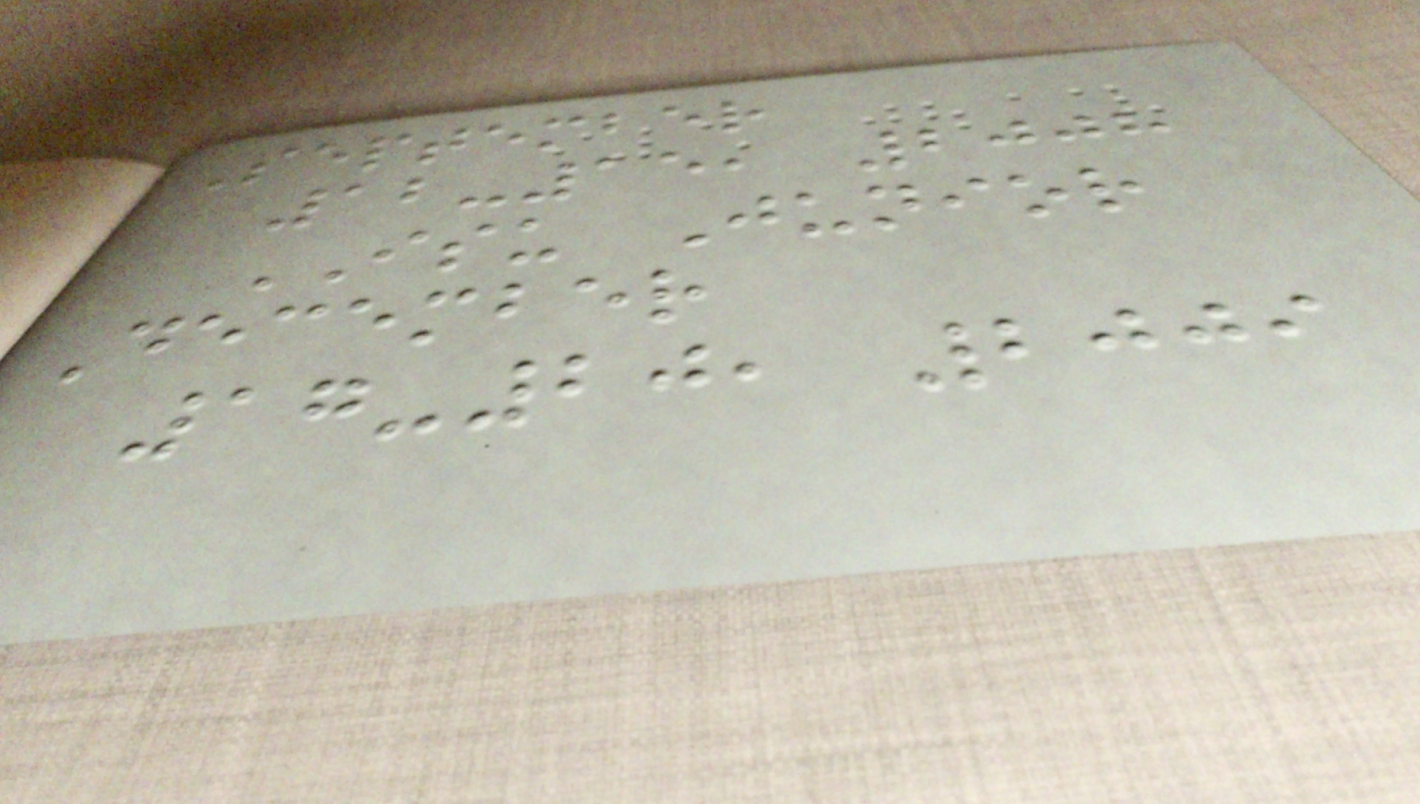September
12-15, 2008
ISU Junior
December
17-20, 2009
